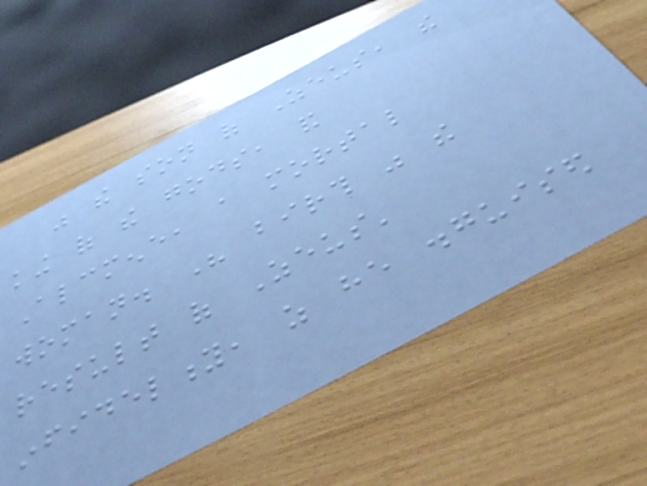was the son of Zeus, the
king of the gods, and
Alcmene, a mortal
woman. His birth was the
result of Zeus'
infidelity, as he disguised
